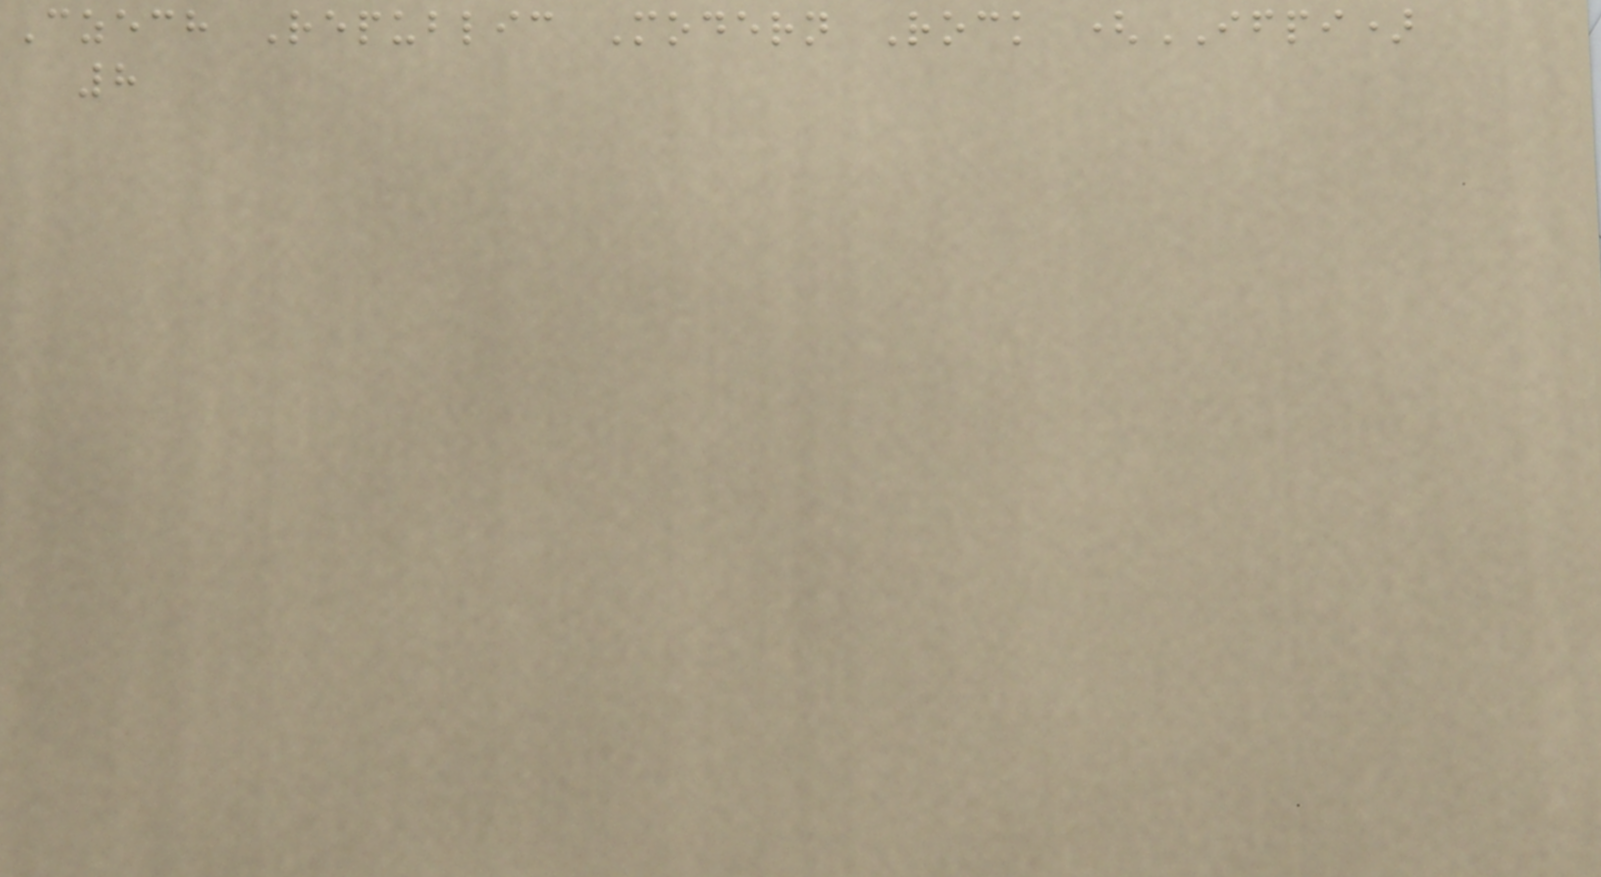Czech Republic Modern Rock (IFPI)
8
